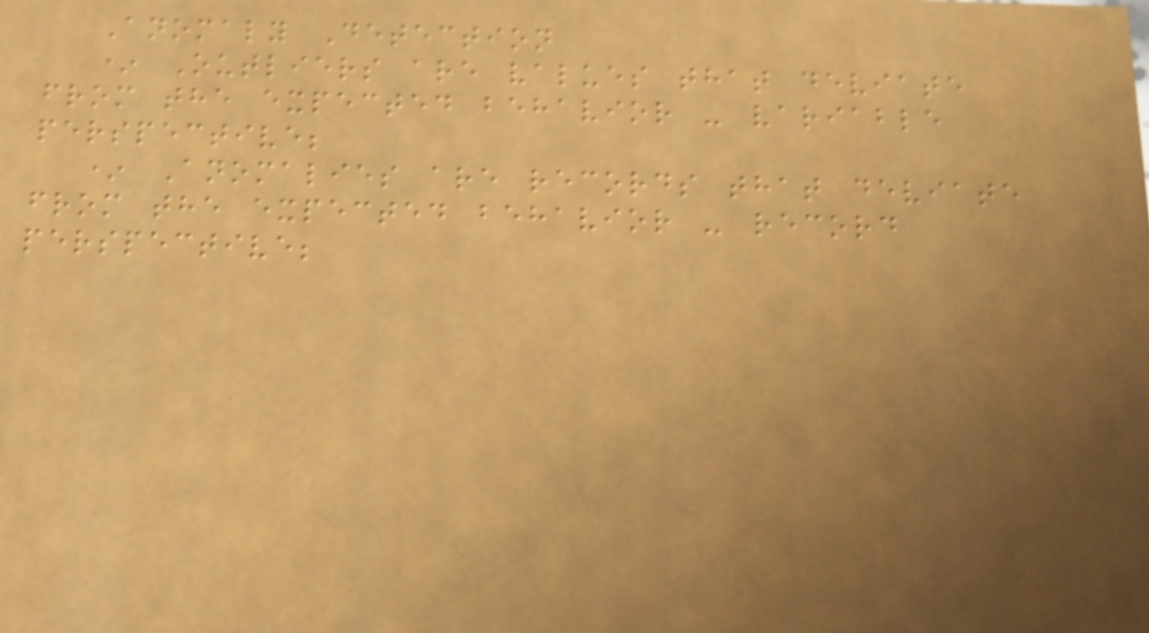Anomaly Detection
* Outliers are values that deviate
from the expected behavior - variable
perspective;
* Anomalies are records that deviate
from the expected behavior - record
perspective;
